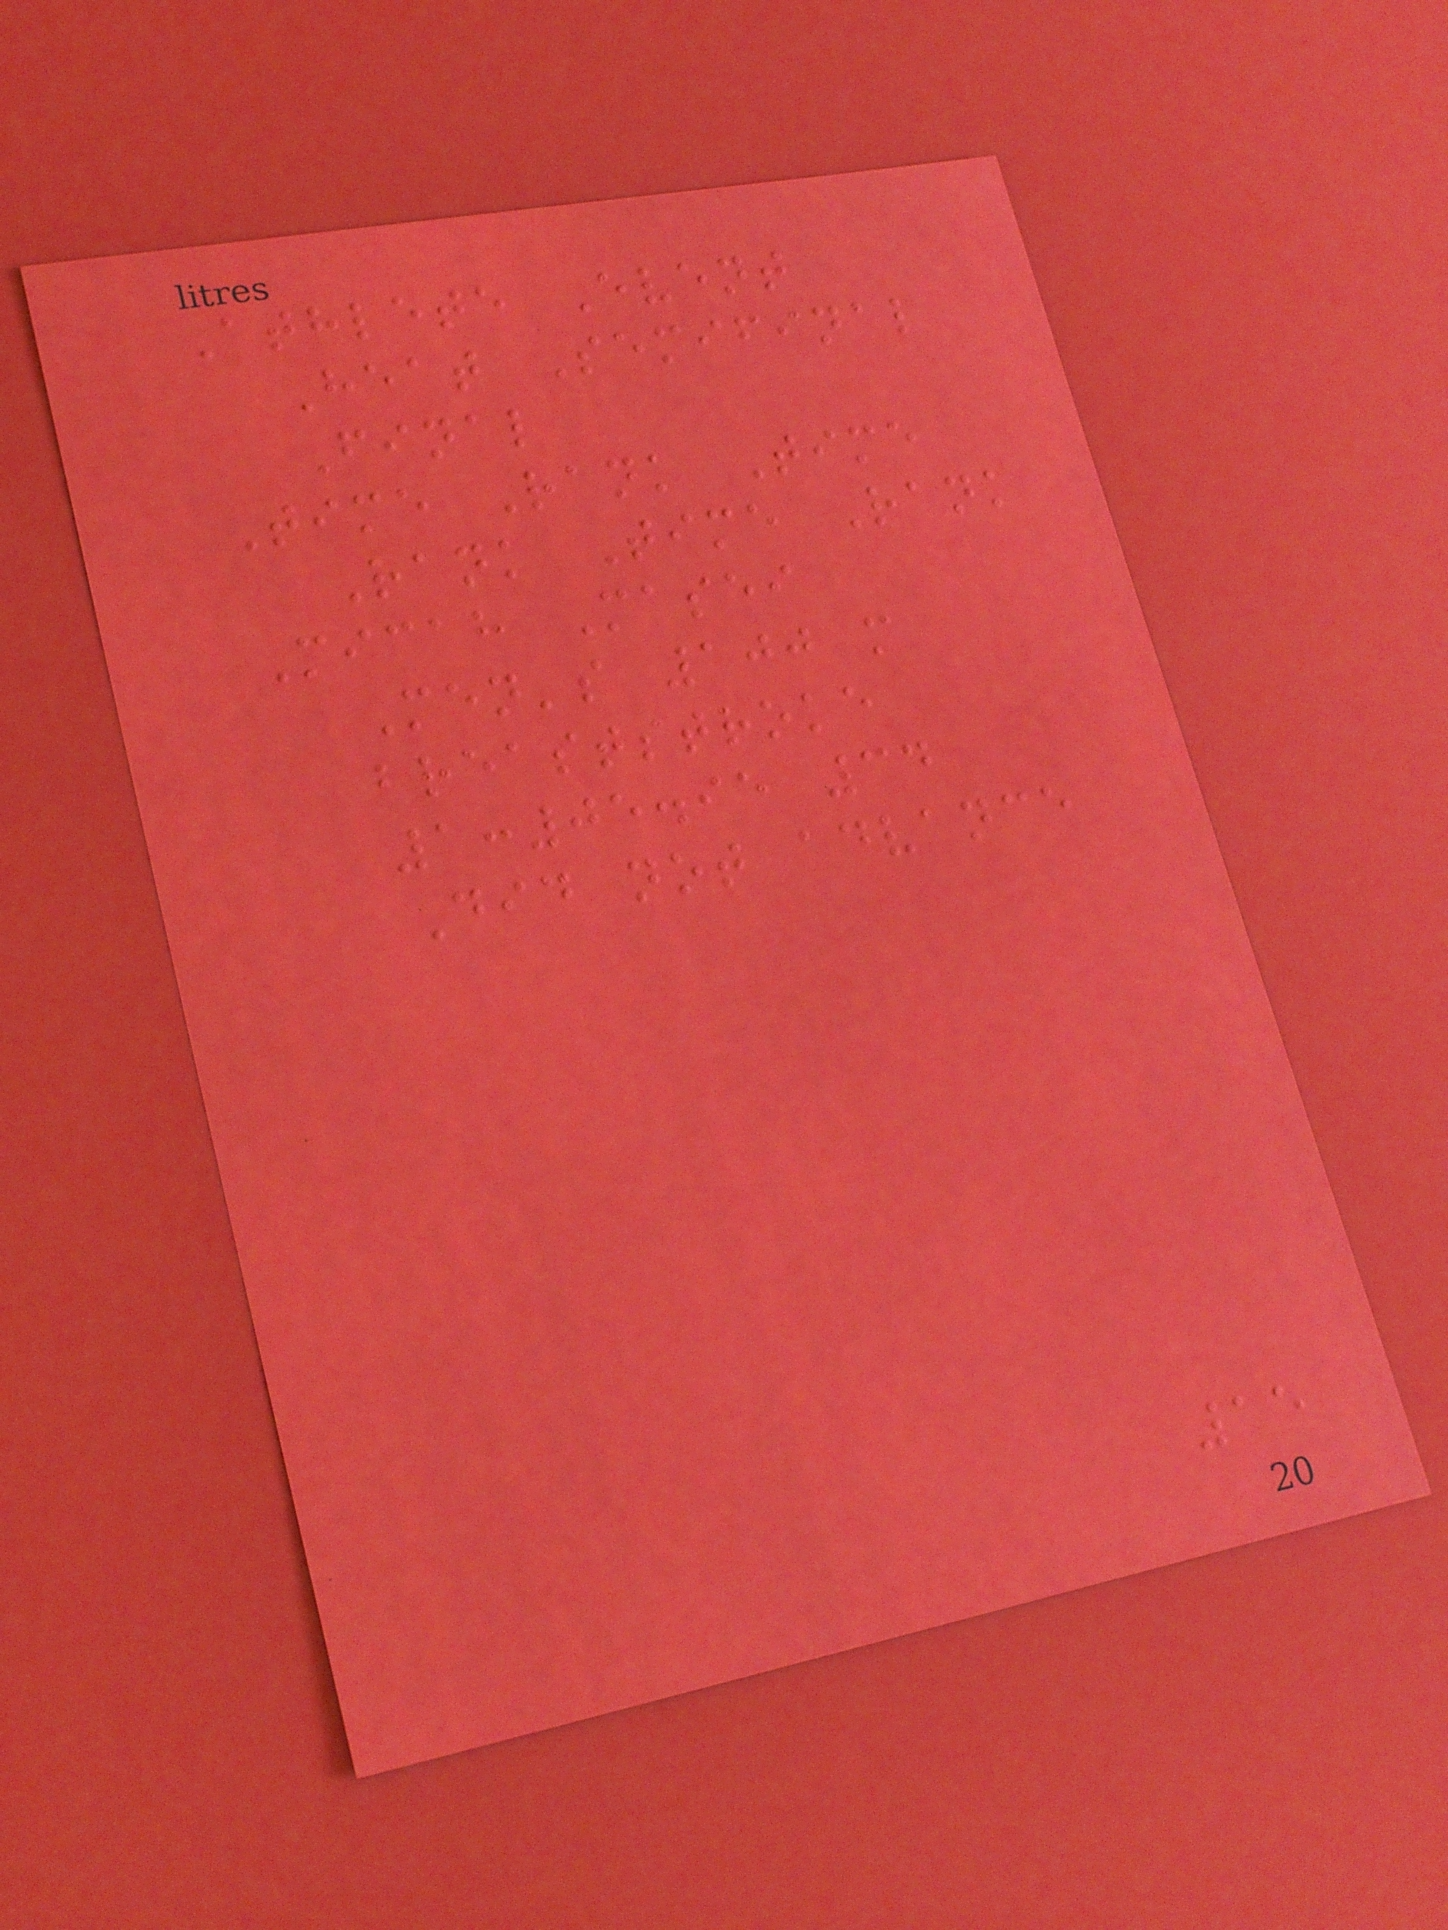Athlete Event
Heat Semifinal
Final
Time Rank Time
Rank Time Rank
Micah Masei
Men's 100 m
breaststroke
1:05.95 34
Did not advance
15
